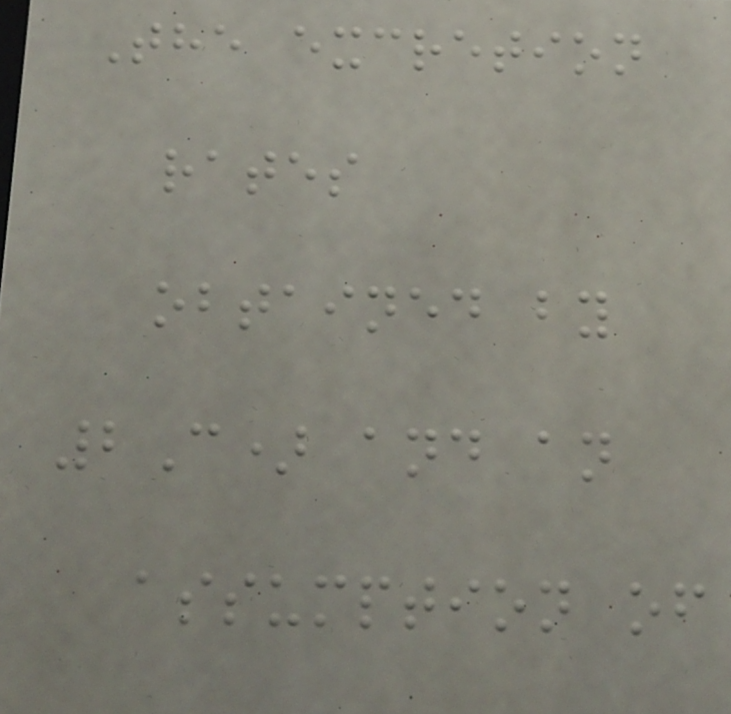The excretion
rates
obtained by
2C) and an
assumption of
